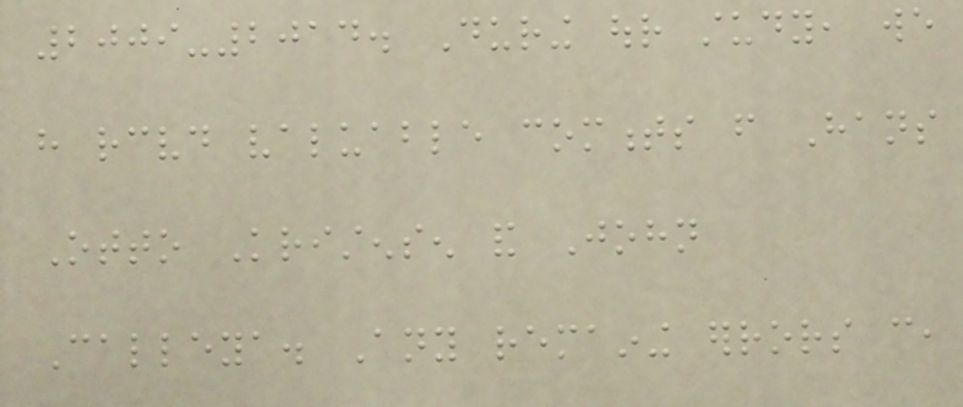2009-2014. During our study, we
have received valuable comments from Hans
Otto Kristensen and John
Calleya. Any remaining errors can,
